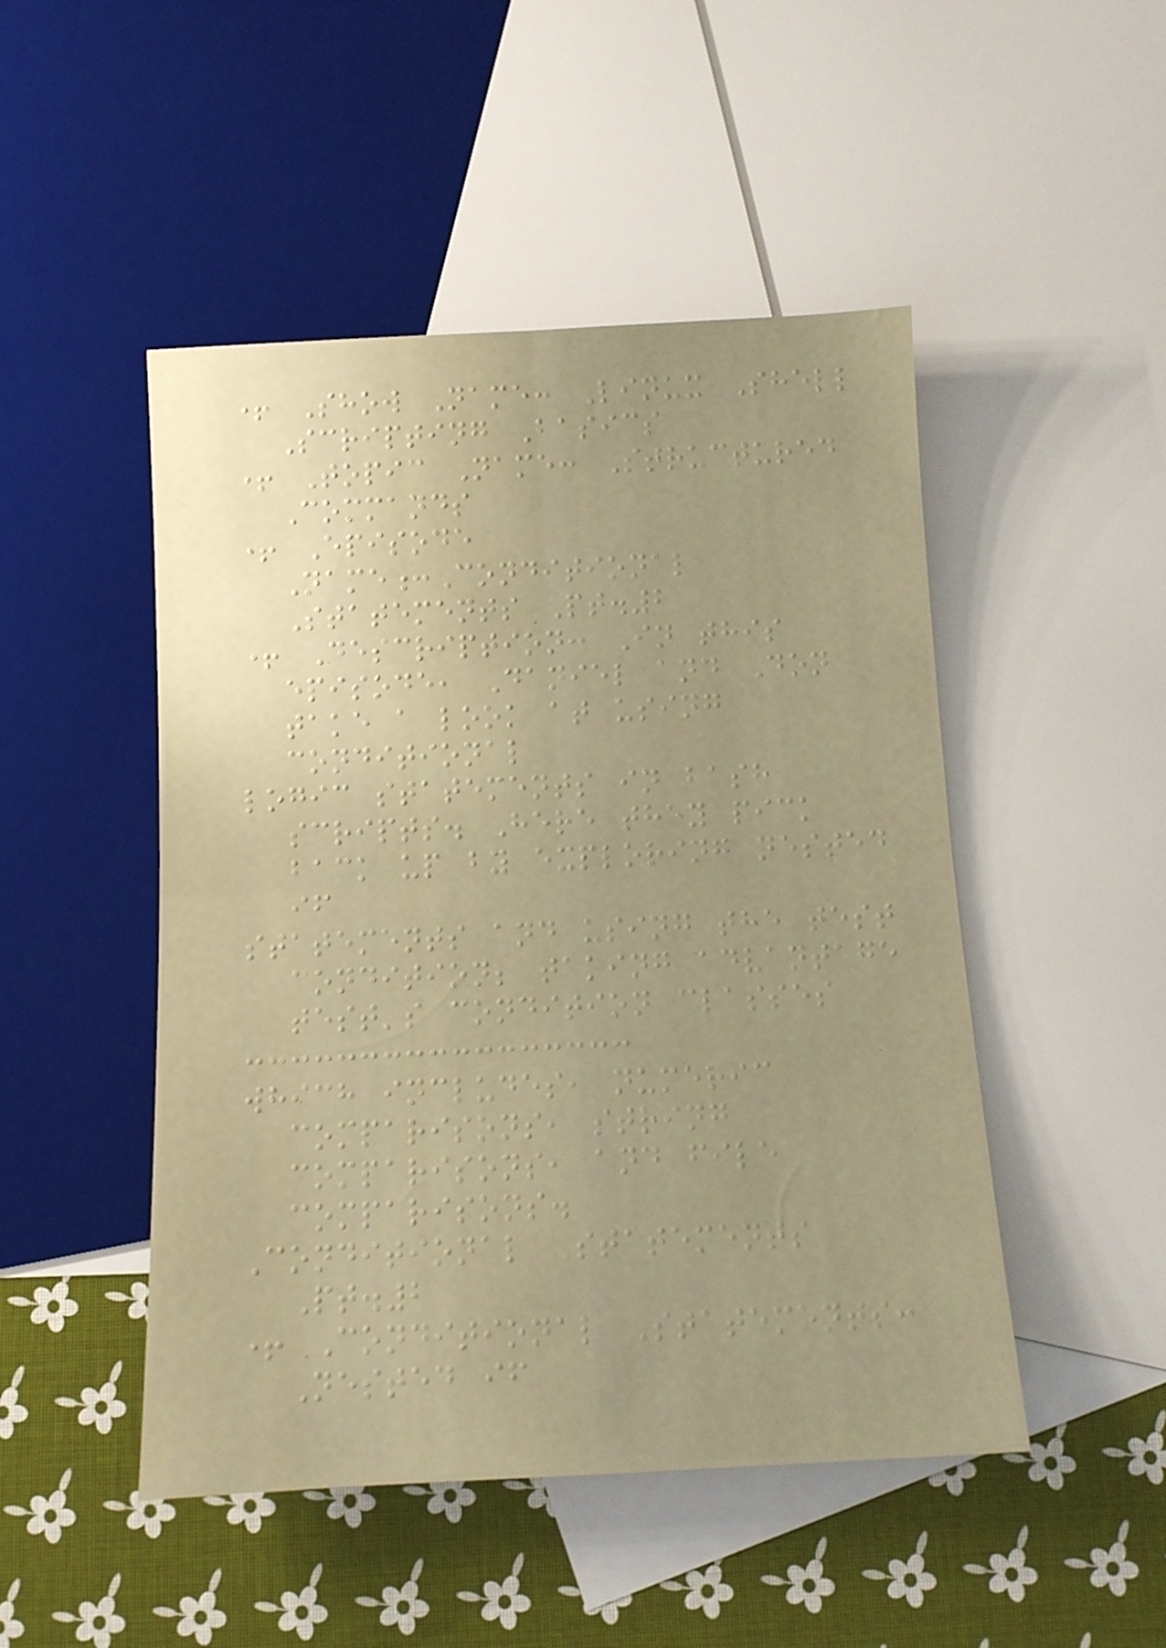+ Show Name: Linux Shell
Scripting Basics
+ Topic Name: Structured
Commands
+ Episode
Name:Conditional
Statements Pt.2
+ Description: In this
episode, Daniel and Don
take a look at using
conditional
logic statements in bash
scripts. Here they pick
back up by exploring nested
if
statements and using the test
condition; taking advantage
test's condition classes
which includes, numeric
comparisons, string
comparisons, and file
comparisons.
Conditional Statements
Pt.2
+ Conditional Statements:
Nested if
